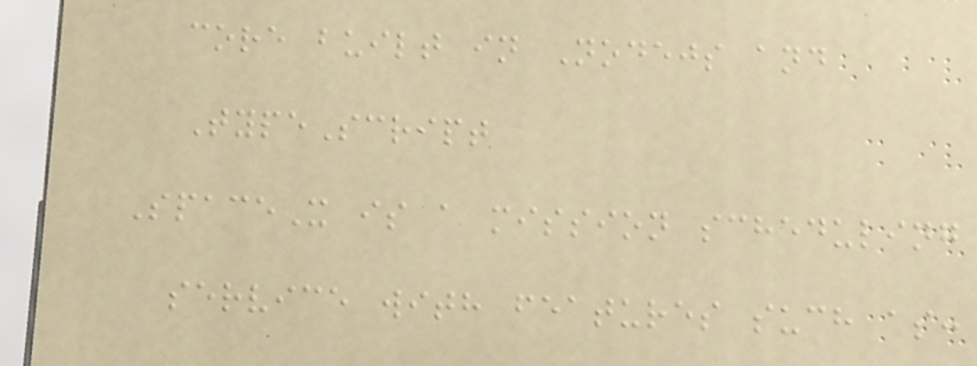core built in Nodejs and
TypeScript
SpaceX is a mission scheduling
service with features such as:
